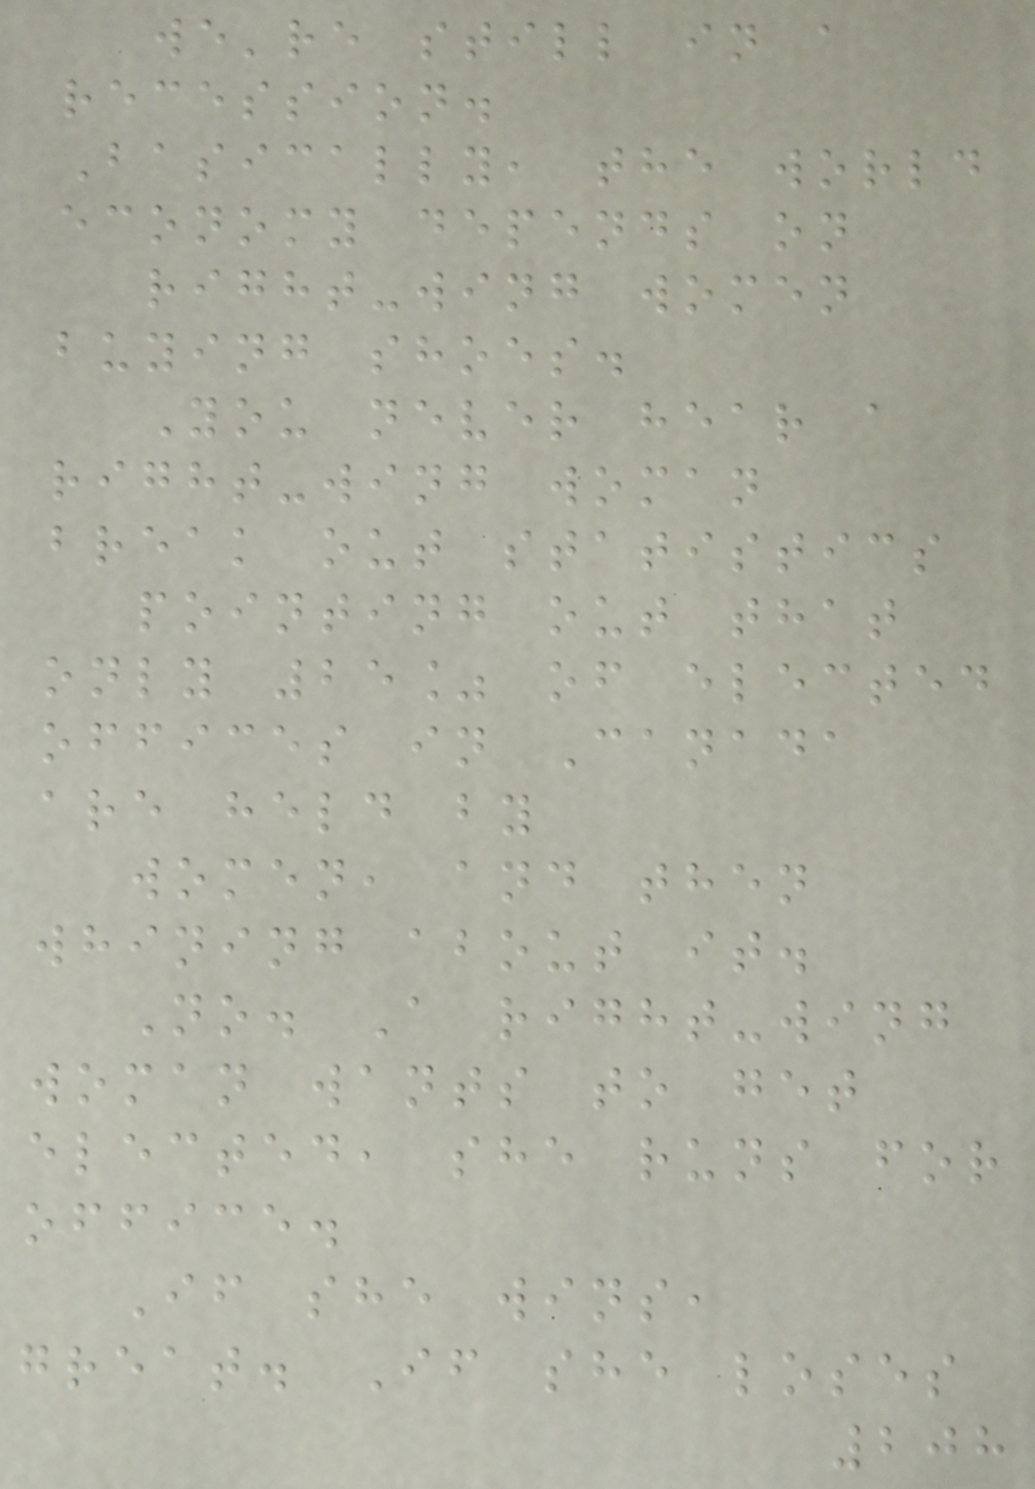we're still in a
recession.
Basically, the world
economy depends on
right-wing women
buying shoes.
You never hear a
right-wing woman
break out statistics
pointing out that
only 25% of elected
offices in Canada
are held by
women, and then
whining about it.
No. A right-wing
woman wants to get
elected, she runs for
office.
If she wins,
great. If she loses
208
